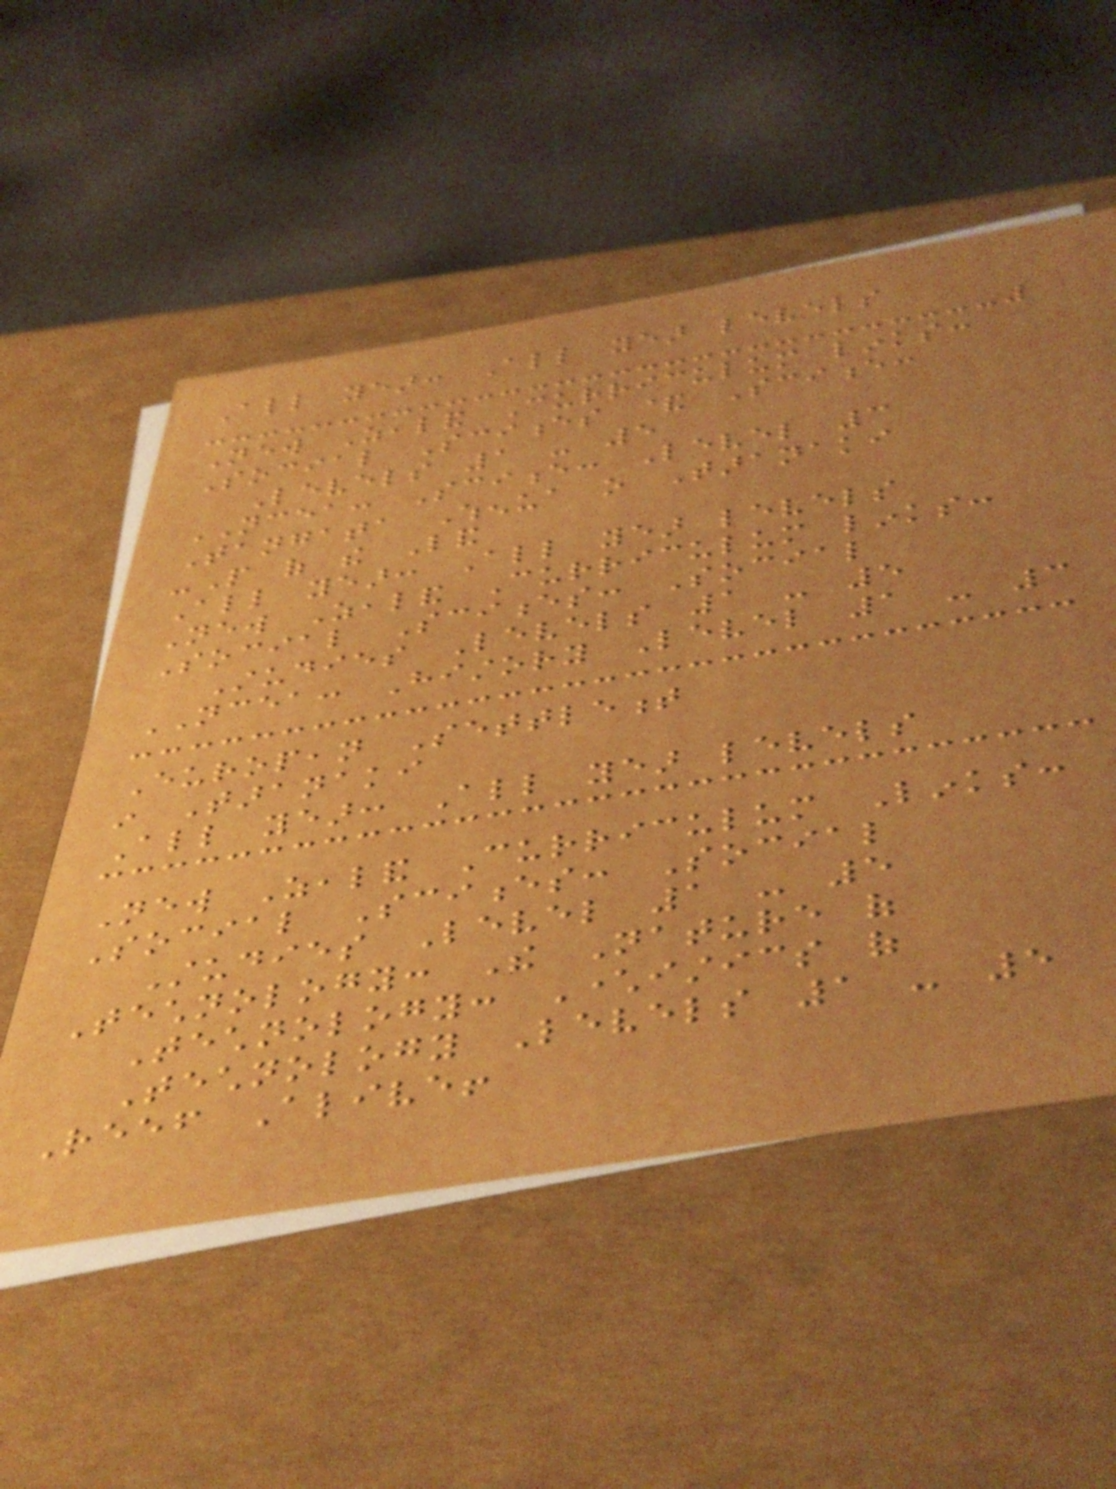All year: All year levels
New Zealand Curriculum links:
Social Sciences & Science:
Levels 1 - 5
NCEA: Science: Level 3
Tangata Whenua o Taranaki
-People of the Land
All year: All year levels
New Zealand Curriculum links:
Social Sciences: Social
Studies Levels 1 - 5
NCEA: History Level 1 - 3
European Settlement
in Taranaki
All year: All year levels
New Zealand Curriculum Links:
Social Sciences: Social
Studies Level 1 - 5
Technology: The Nature of
Technology: Characteristics of
Technology Levels 1 - 5
Reef Alive!
